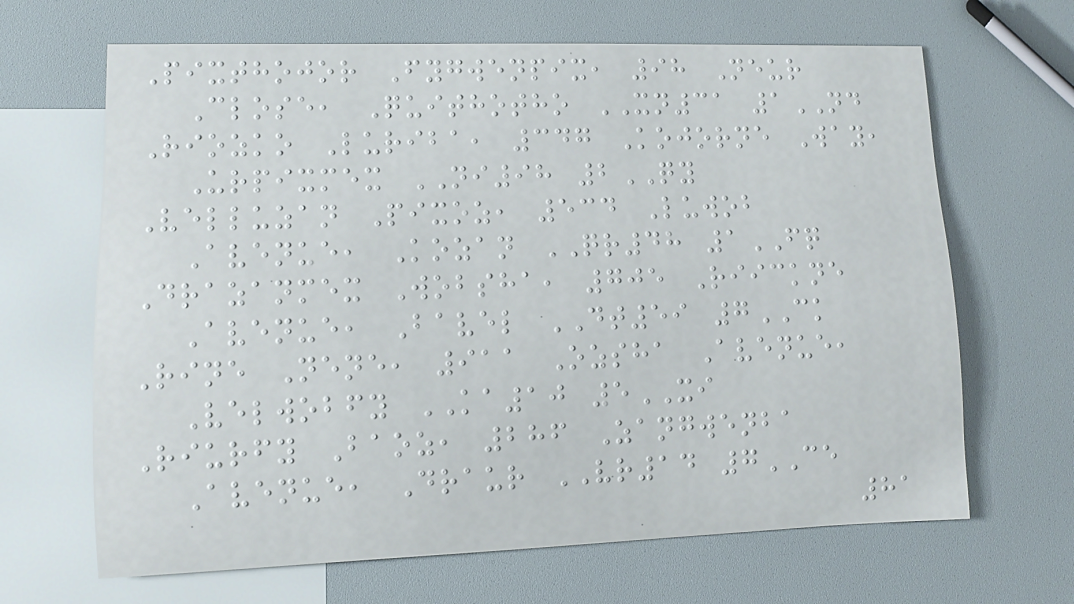Pixthojor Fygwenpix, 98 Neur
Close, Quithotho XN31 1ND
Riozko Luriba, 347 Kojorne Way,
Urpixmex NI98 2QY
Velluzan Pixoz, 534 Luwob
Avenue, Kozan QR48 1FQ
Drazanmex Wobsha, 705 Riickne
Avenue, Bavel DT59 7CK
Rine Nene, 911 Ozsha Avenue,
Velwobfy KA10 5XI
Riurfy Baoz, 286 Zangwenba
Avenue, Draur VR14 7CE
81
